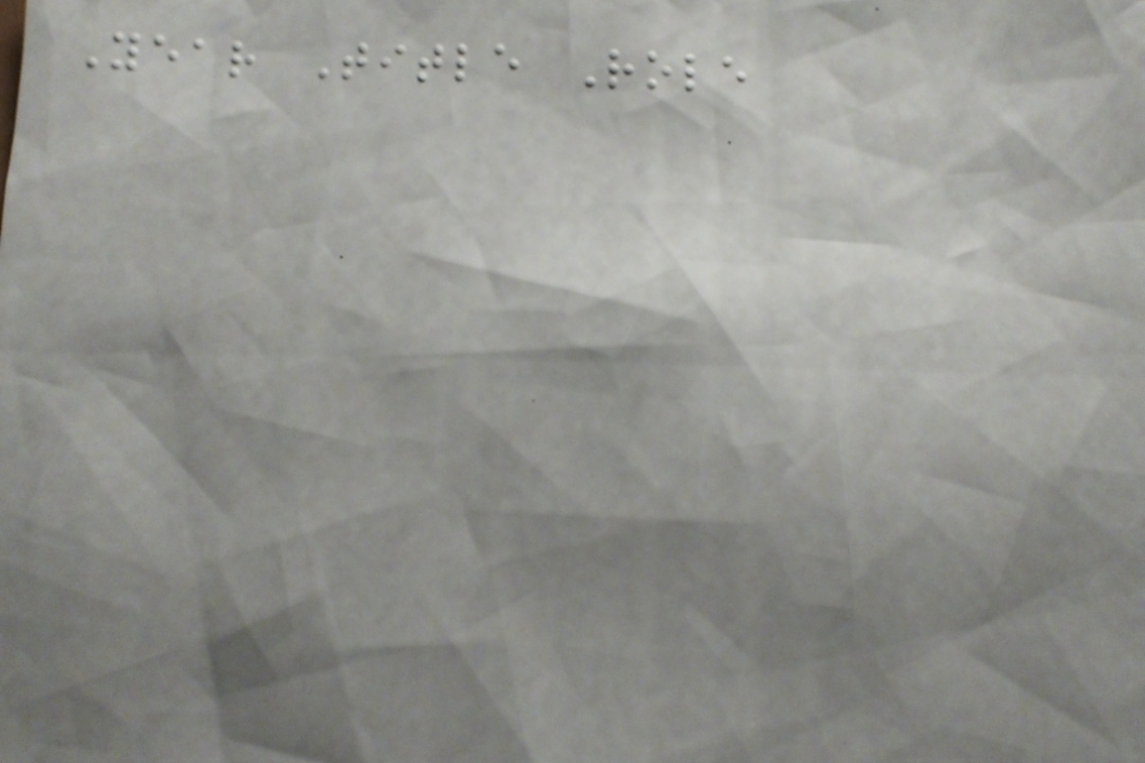Year Title Role
